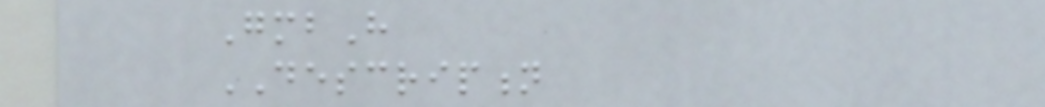GmbH
DESCRIPTION
